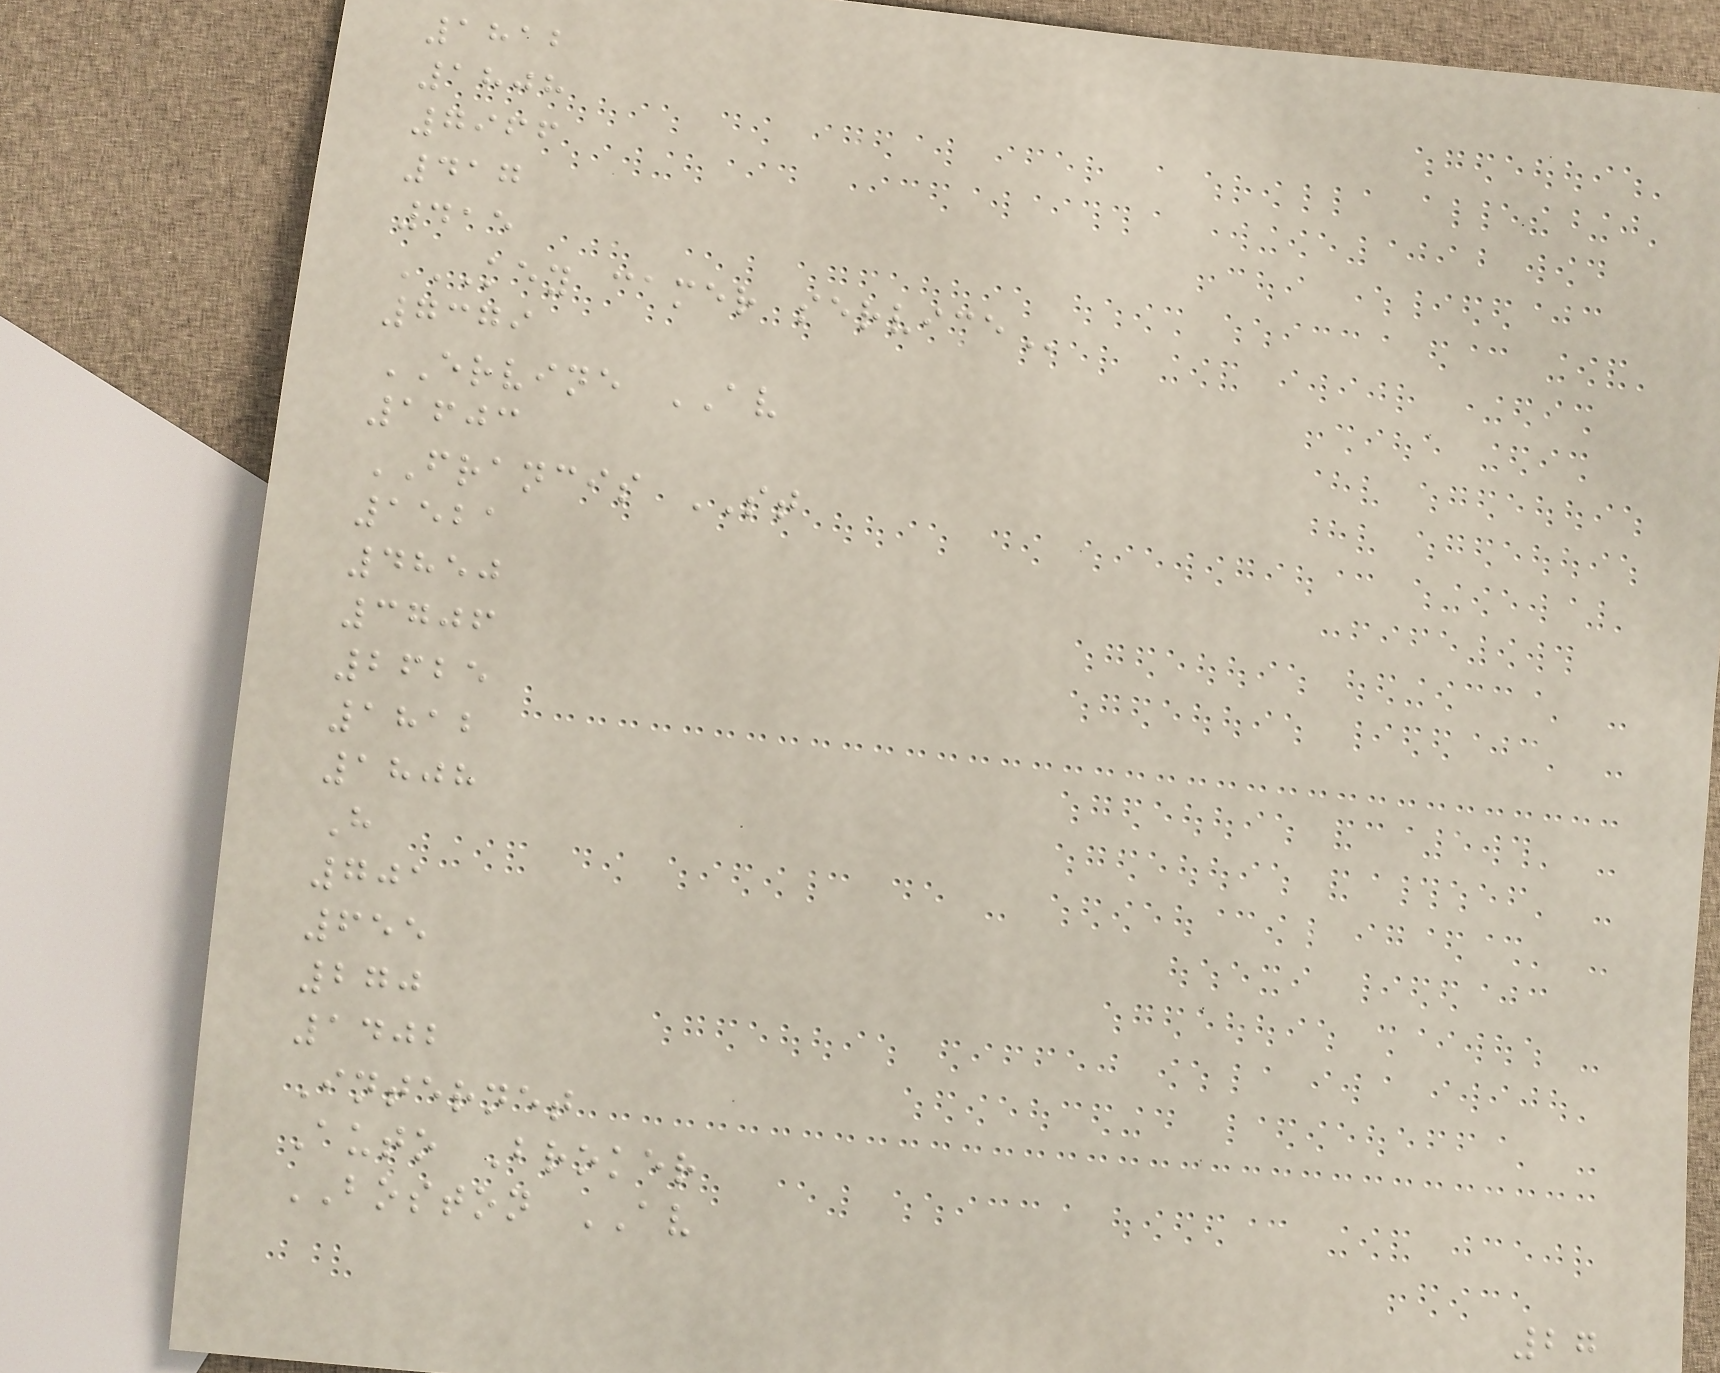1812
1808
7966
417
415
KEY CAMER SERVICE
7379
ERVINE AV
1603
FRANCIS ST
1521
4850
3706
2625
1812
1808
H
701
655
270
1402
Internet
Auto Broker
BOSTON AV
27
